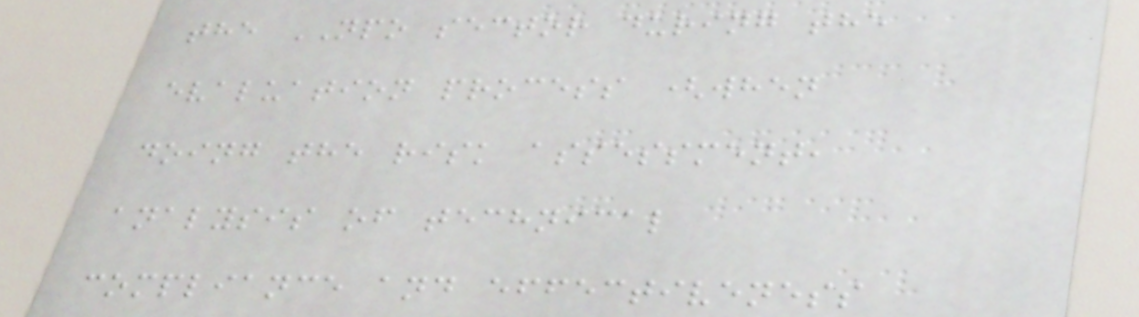the NPO sector during the
evaluation process (when
doing the risk assessment,
analysis of technical
compliance and effectiveness
